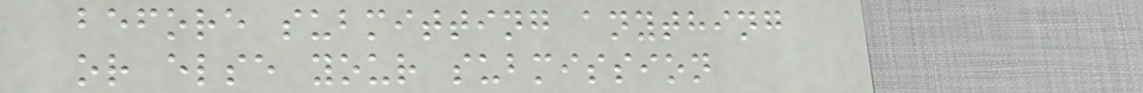before submitting anything
or else your submission
